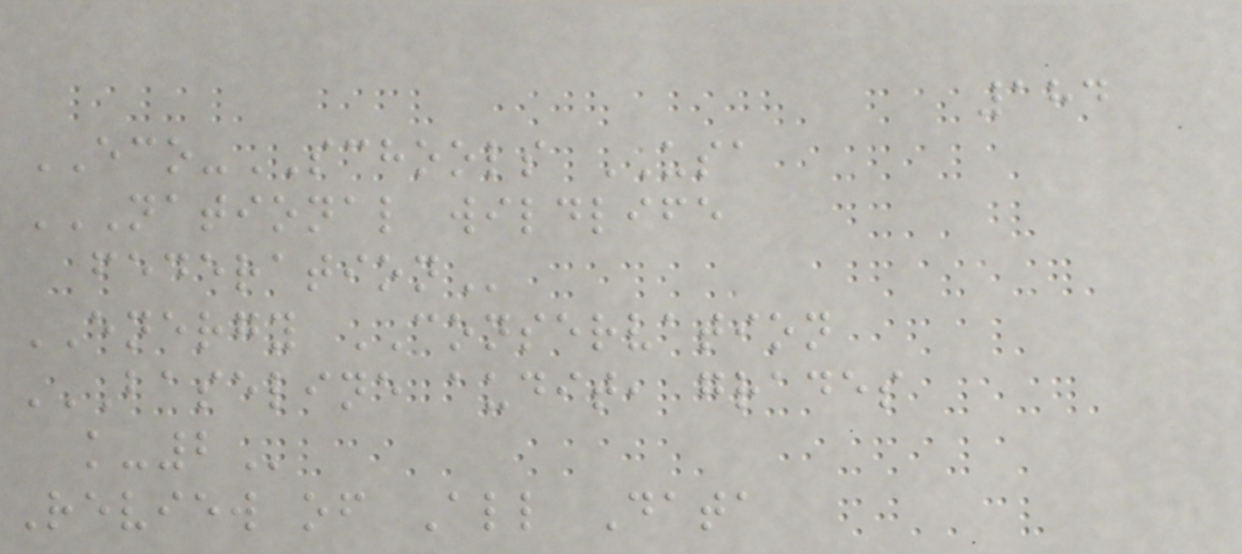184
ECO-SCHOOLS USA
NATIONAL WILDLIFE
FEDERATION
ENERGY CONSERVATION
BASELINE AUDIT, GRADES
K-2
Review of All Data
